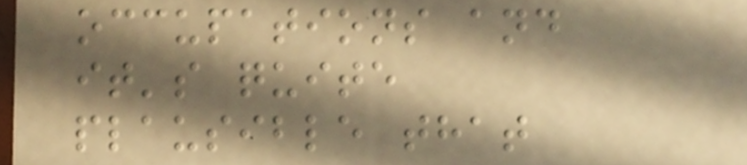occupations and
it's quite
plausible that
